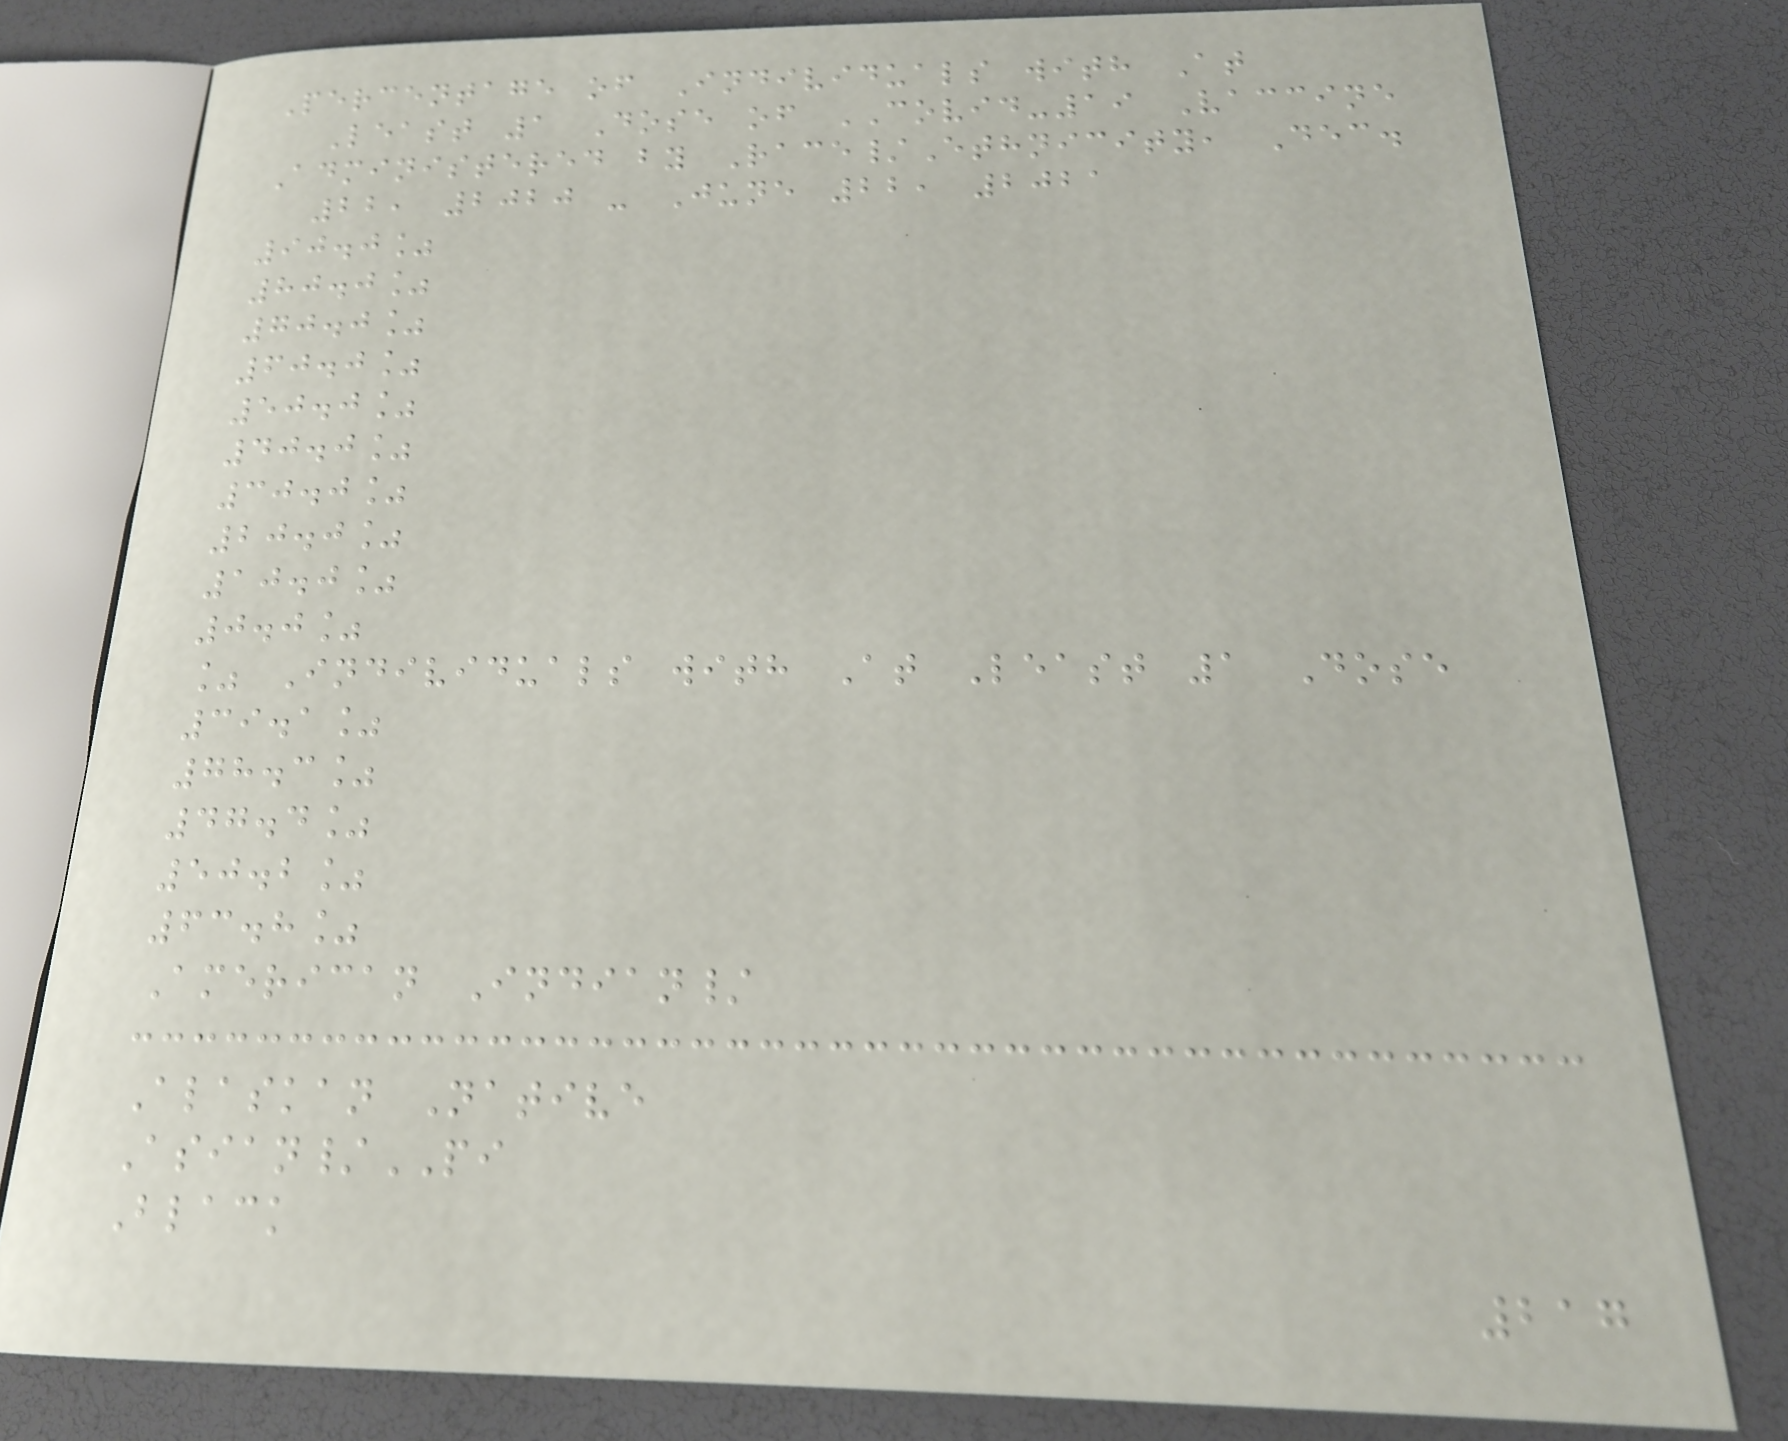Percentage of Individuals with At
Least 1 Dose of COVID-19 Vaccine
Administered by Race/Ethnicity, Dec.
22, 2020 - June 22, 2021
90.0%
80.0%
70.0%
60.0%
50.0%
40.0%
30.0%
20.0%
10.0%
0.0%
% Individuals with At Least 1 Dose
39.1%
78.3%
47.4%
50.2%
63.8%
American Indian/
Alaskan Native
Asian/PI
Black
217
